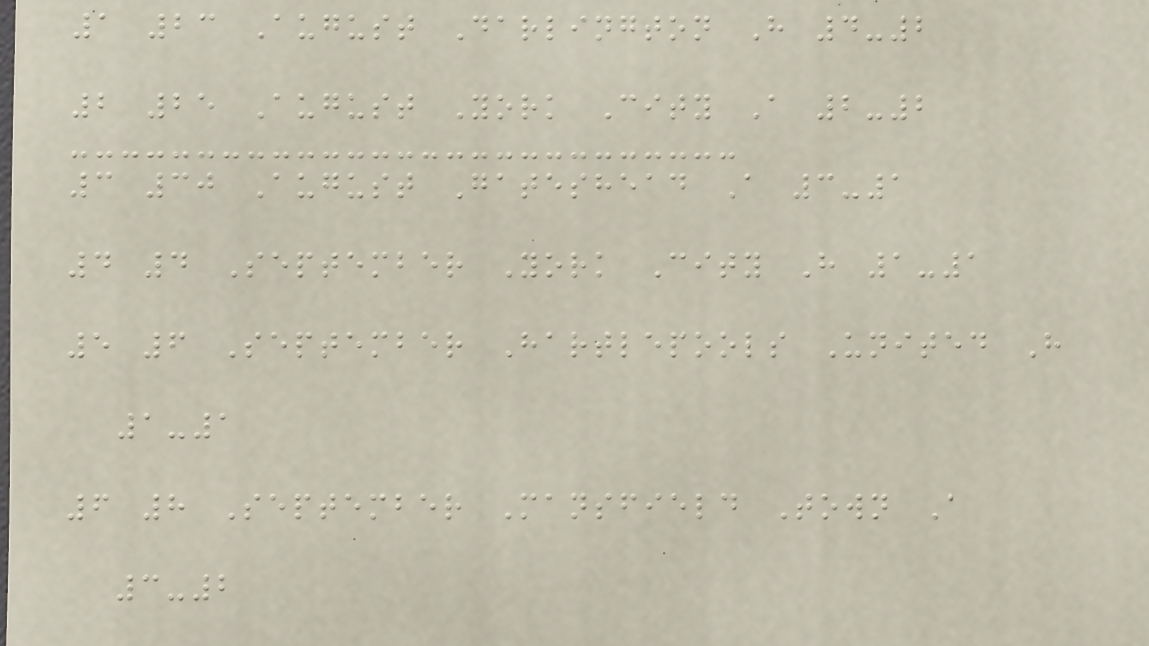1 23 August Darlington H 4-2
2 25 August York City A 2-2
3 30 August Gateshead A 3-1
4 4 September York City H 1-1
5 6 September Hartlepools United H
1-1
6 8 September Mansfield Town A
3-2
